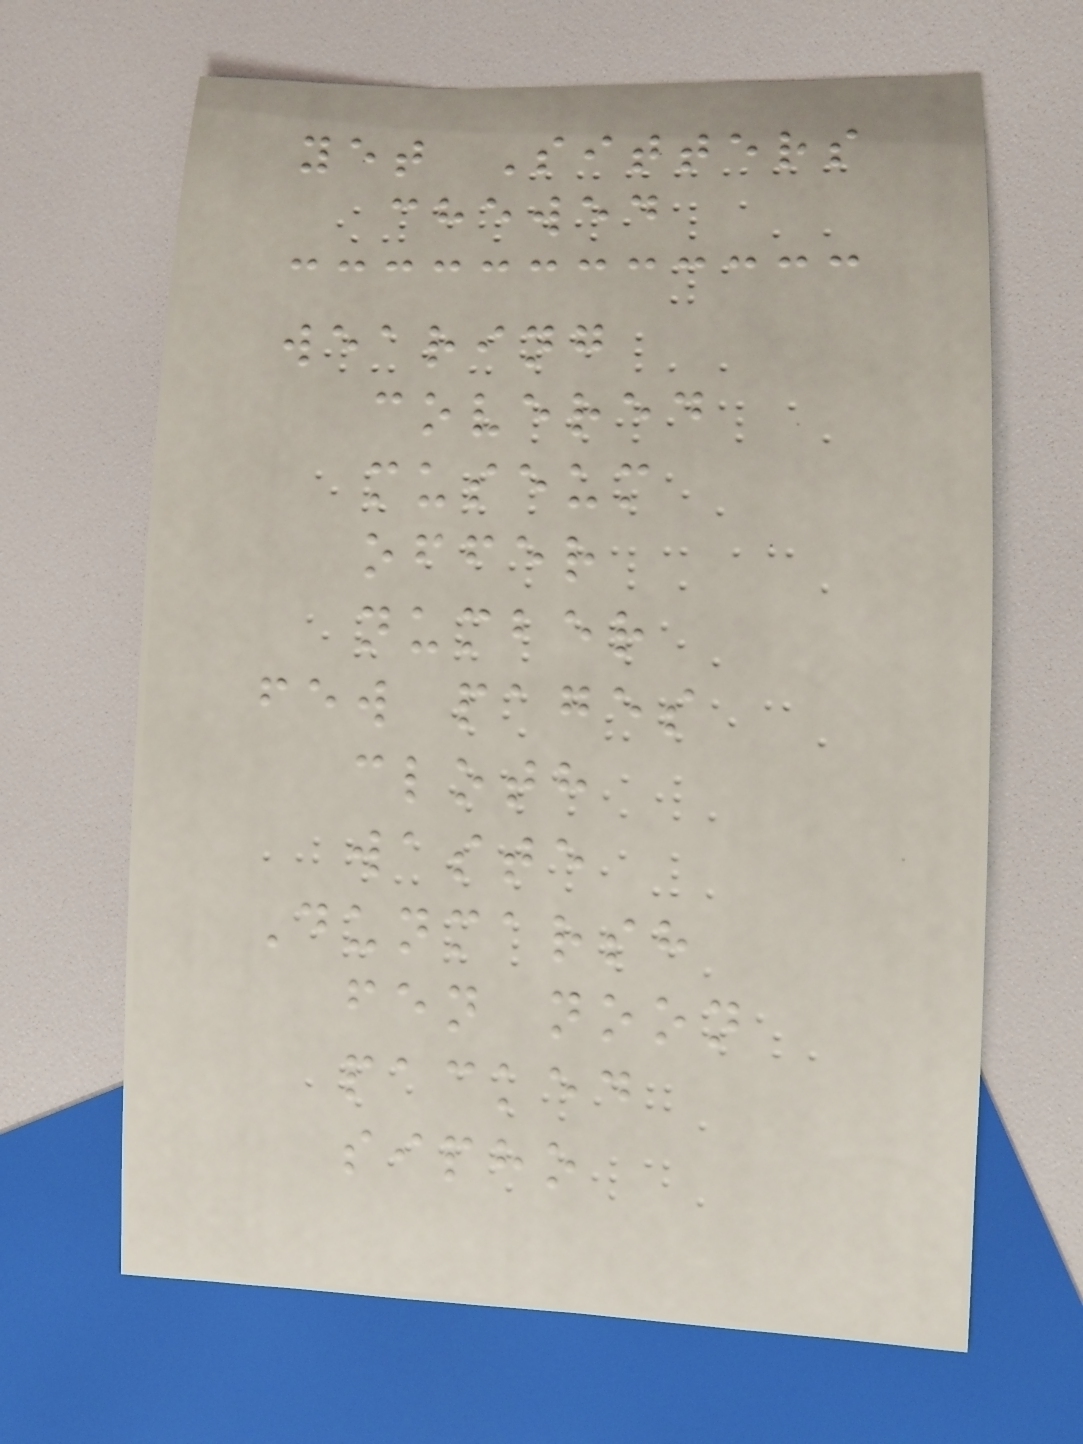yet Sitters
chewed
wearing
covered
museum
offer
number
few pages
cloth
waste
Dunmarsh
fen noon
packed
sipho
